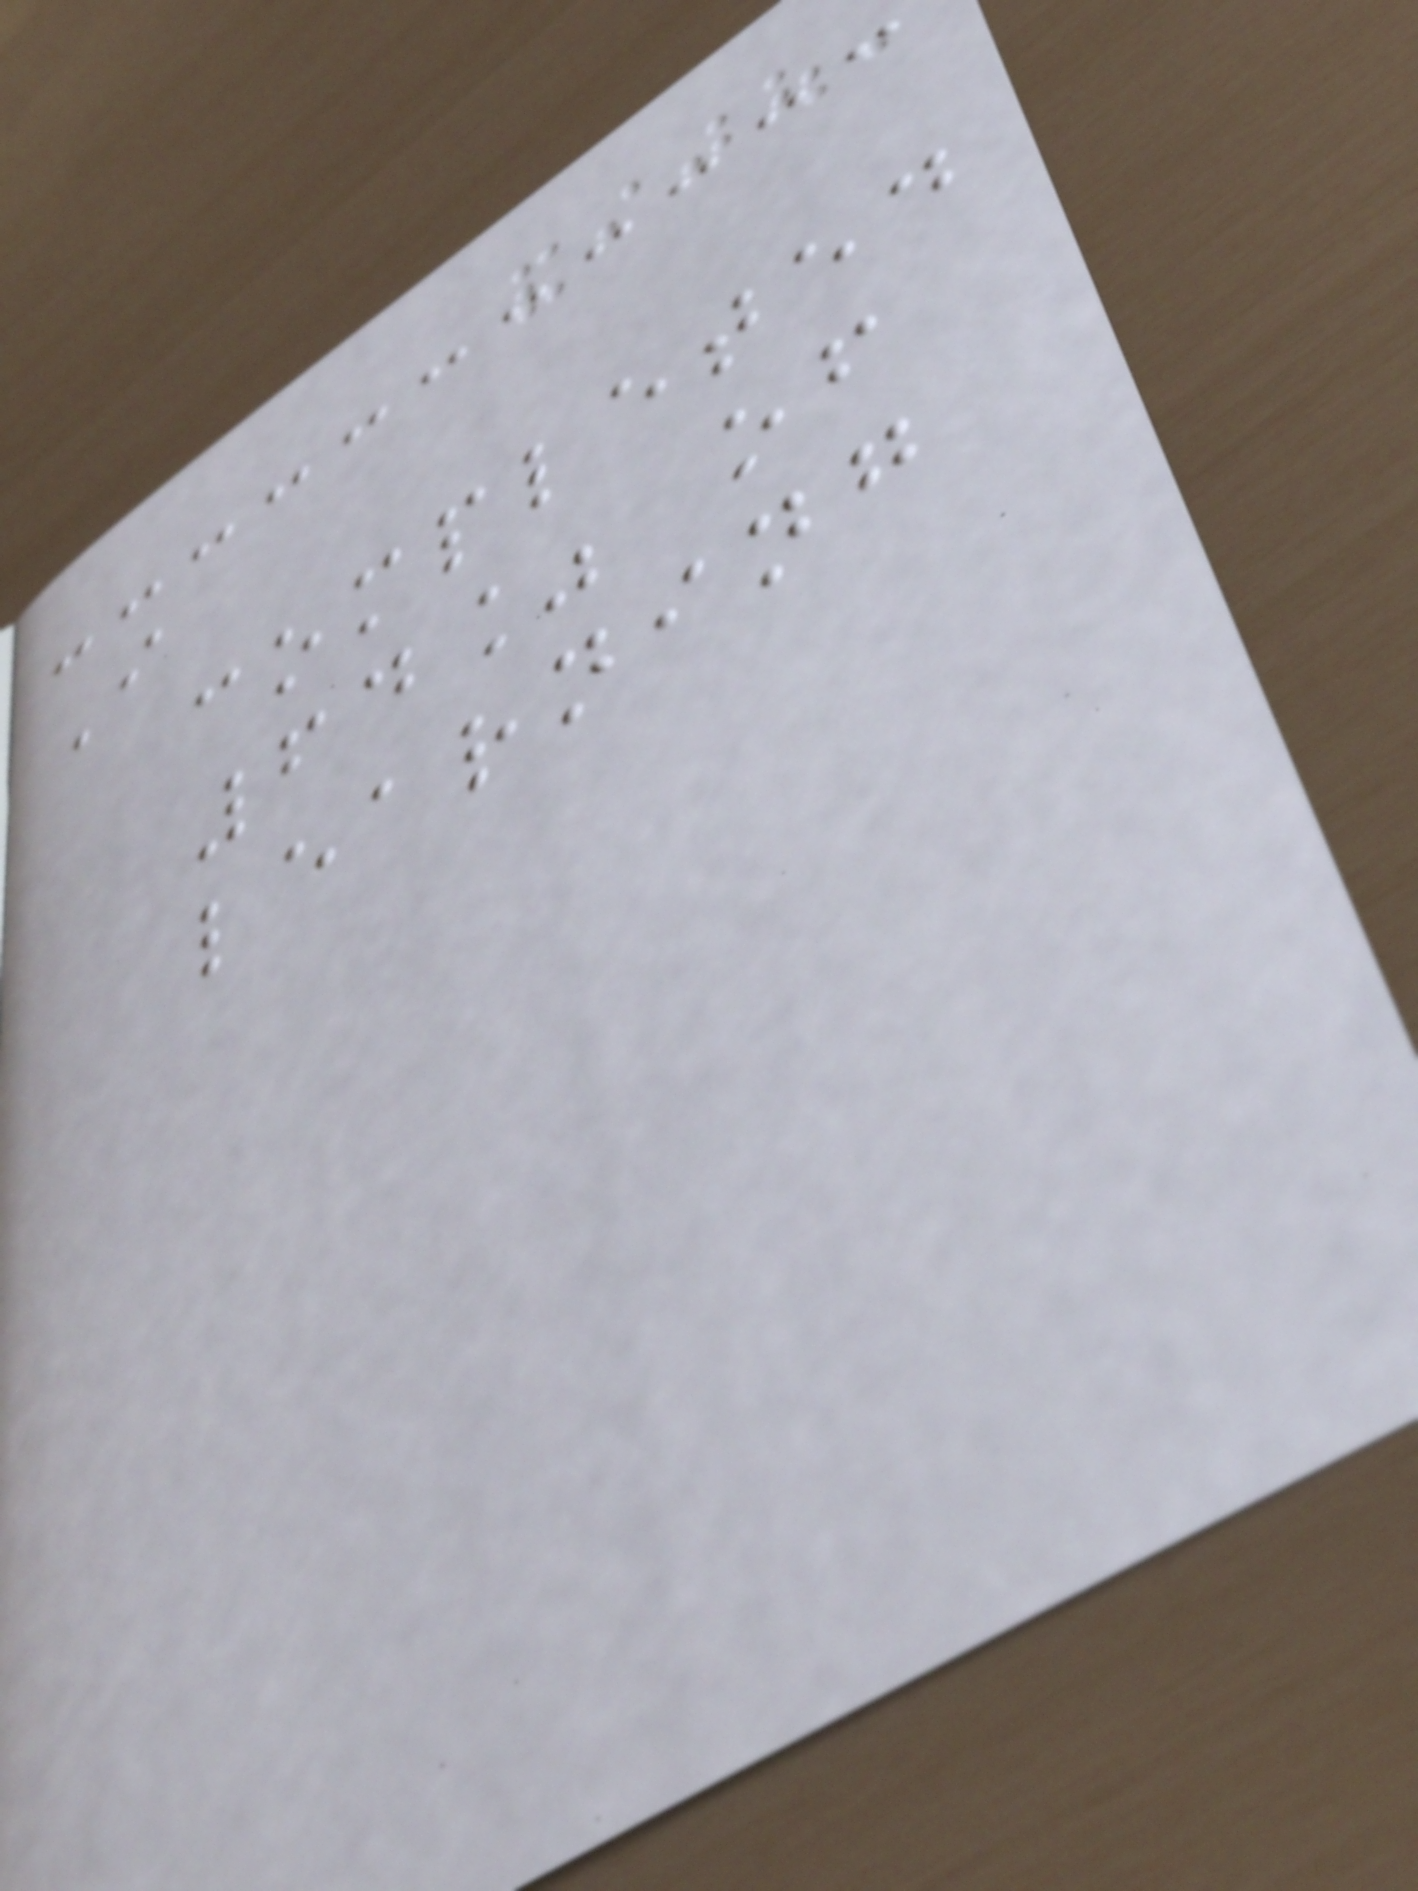I
completed
64% of
learning
